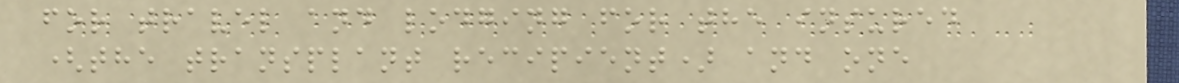for travel and lodging for the insured
(the transplant recipient) and one
